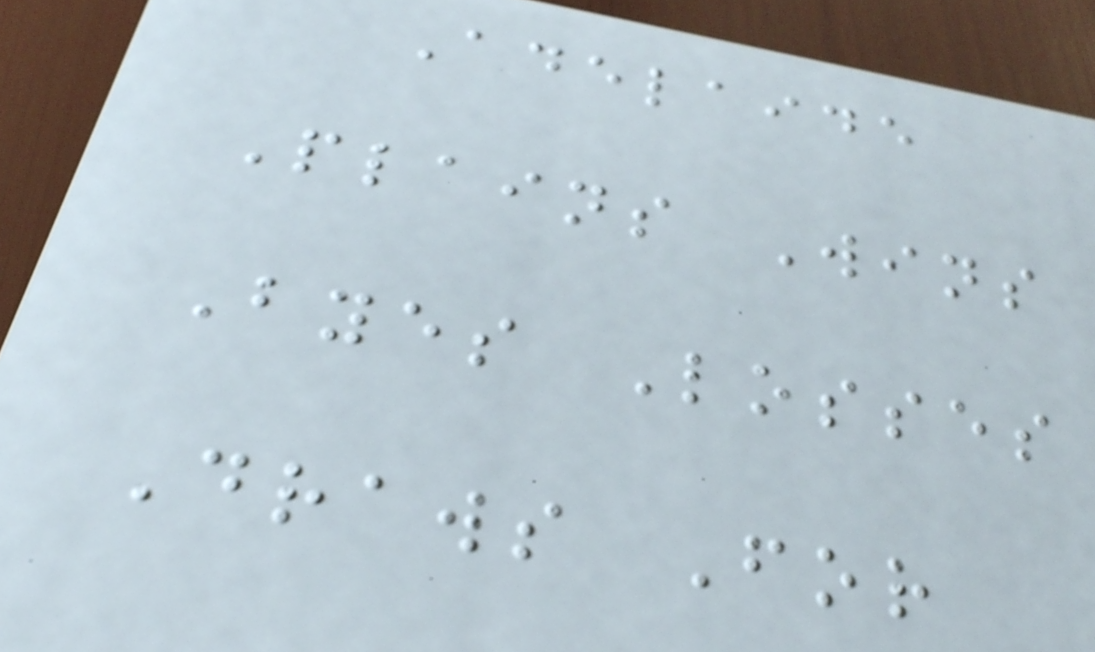Adelaide
Plains Wins
Byes Losses
Draws For
